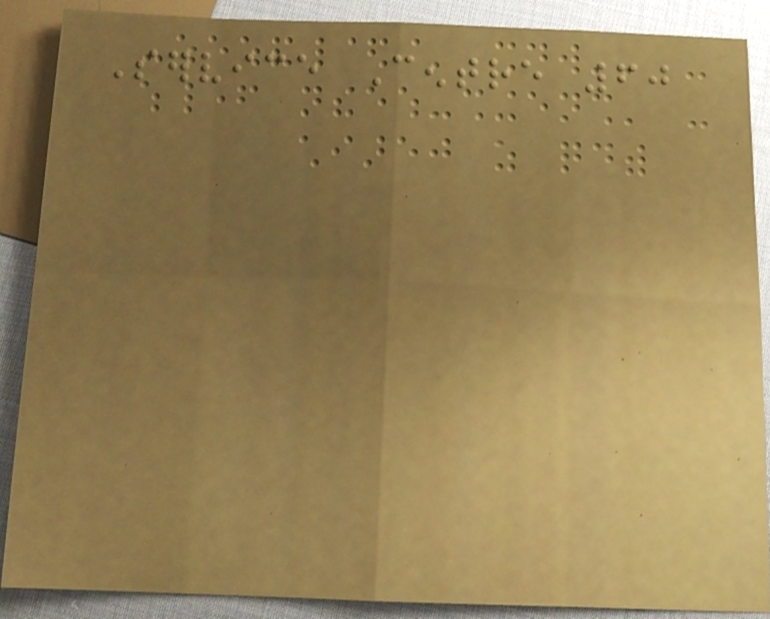Service Centre 60
